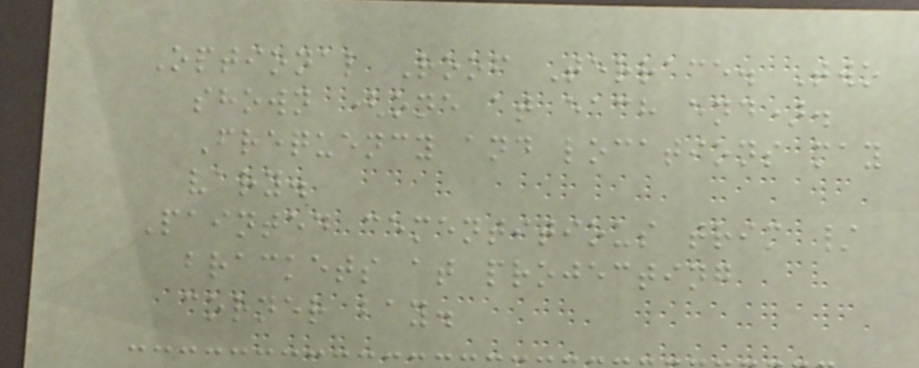Optional Roof Terrace. Two
shown (one at each end).
Frequency and locations may
vary.
Painted cementitious trim /
brackets at projecting
corner bay.
